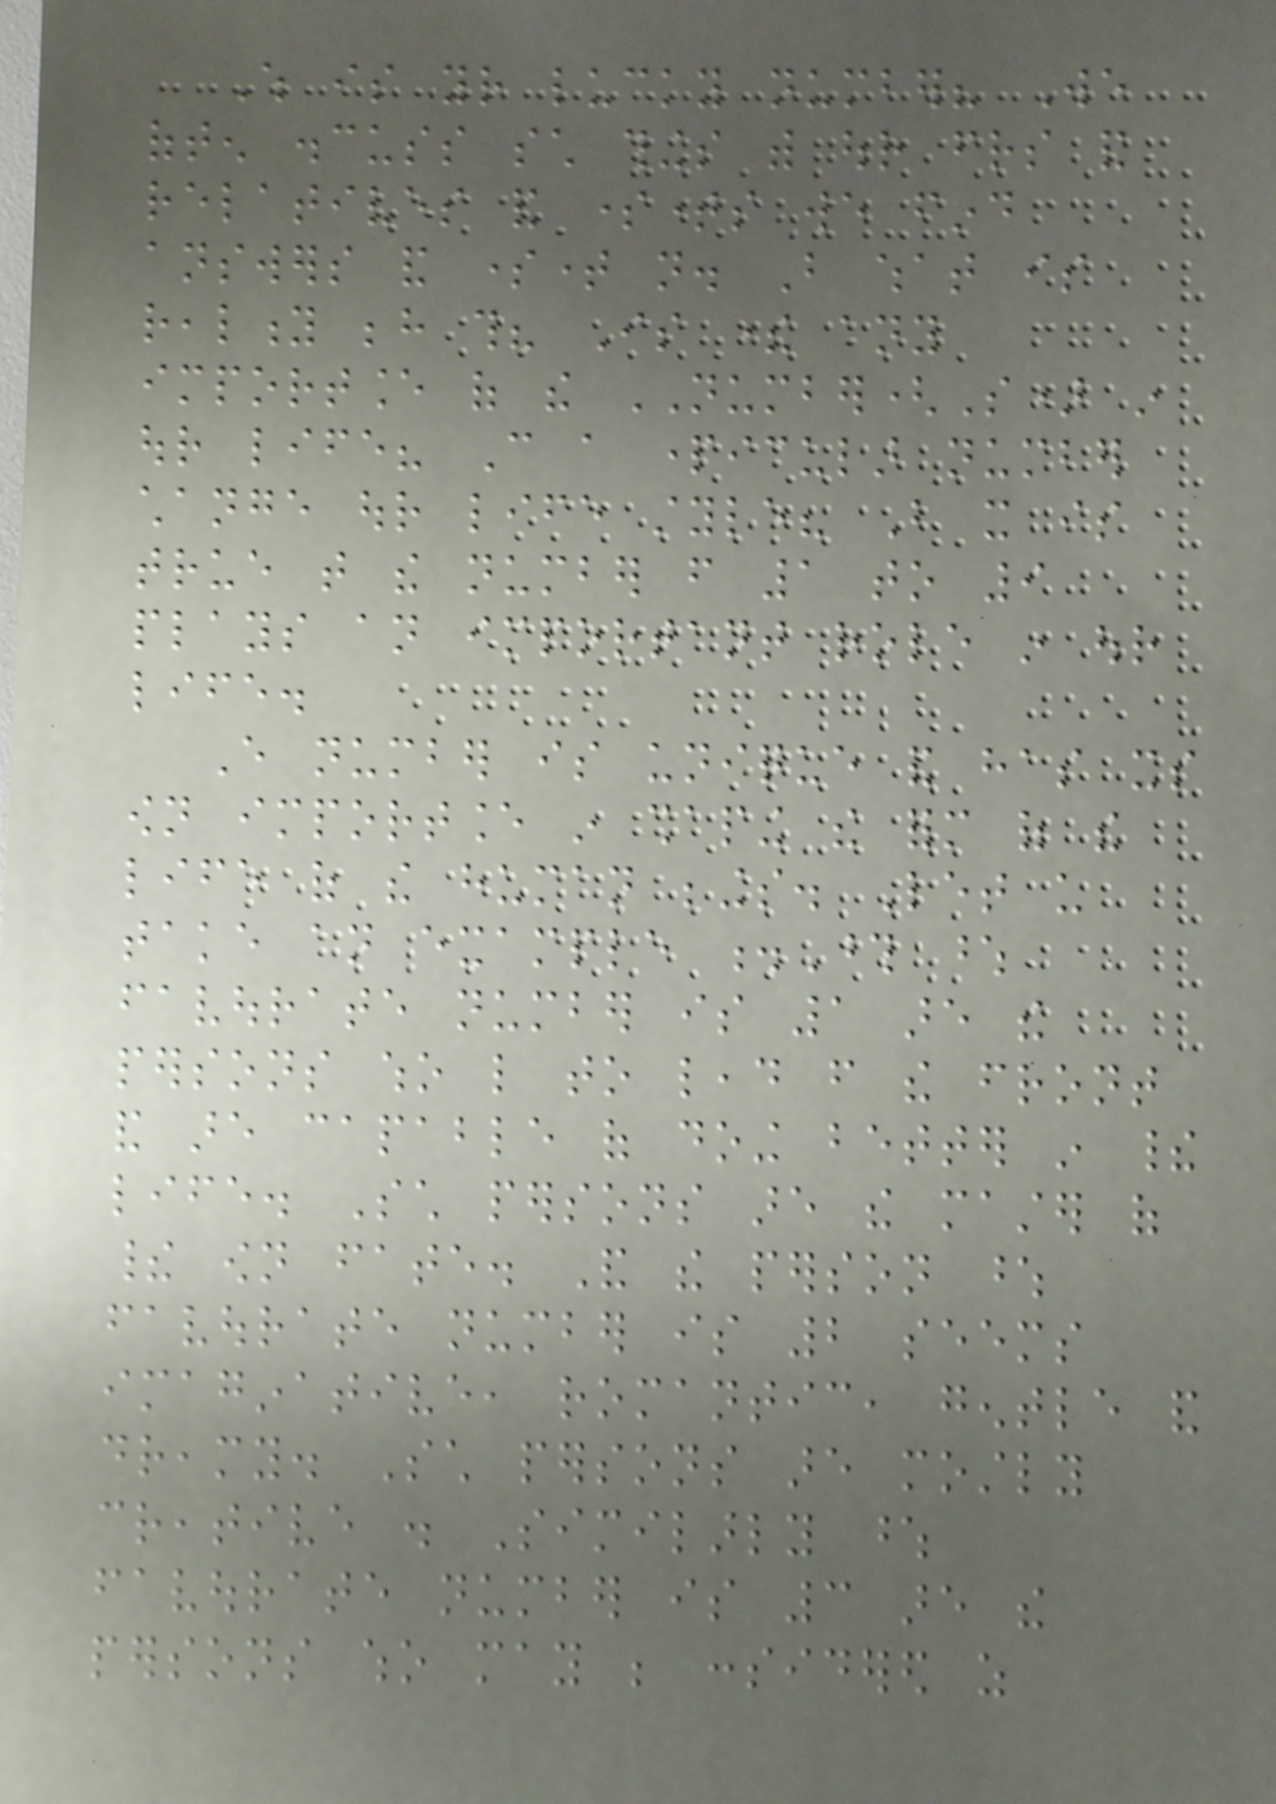Which is your lucky number? We
often discuss such things with our friends and
relatives and sometimes we find
answers and sometime not. But what is
reality behind this? Is there any
importance of the NUMBER(S) in
our life? Can a particular number
change our life style? But it is
true that the number from 1 to 9
plays an important role in our
life.
Every number is unique and has its
own importance in shaping the form of the
life of the human beings. Let us
take an example .Those whose
favourate number is 1 are the
persons who like to lead from the front
and are capable of doing better in their
life. Such persons are the master of
their own fate. And the person whose
favourate number is 2 seems
imaginative, romantic, gentle and
dreamy. Such persons are mostly
creative . Similarly whose
favourate number is 3 are the
persons who may be considered as
